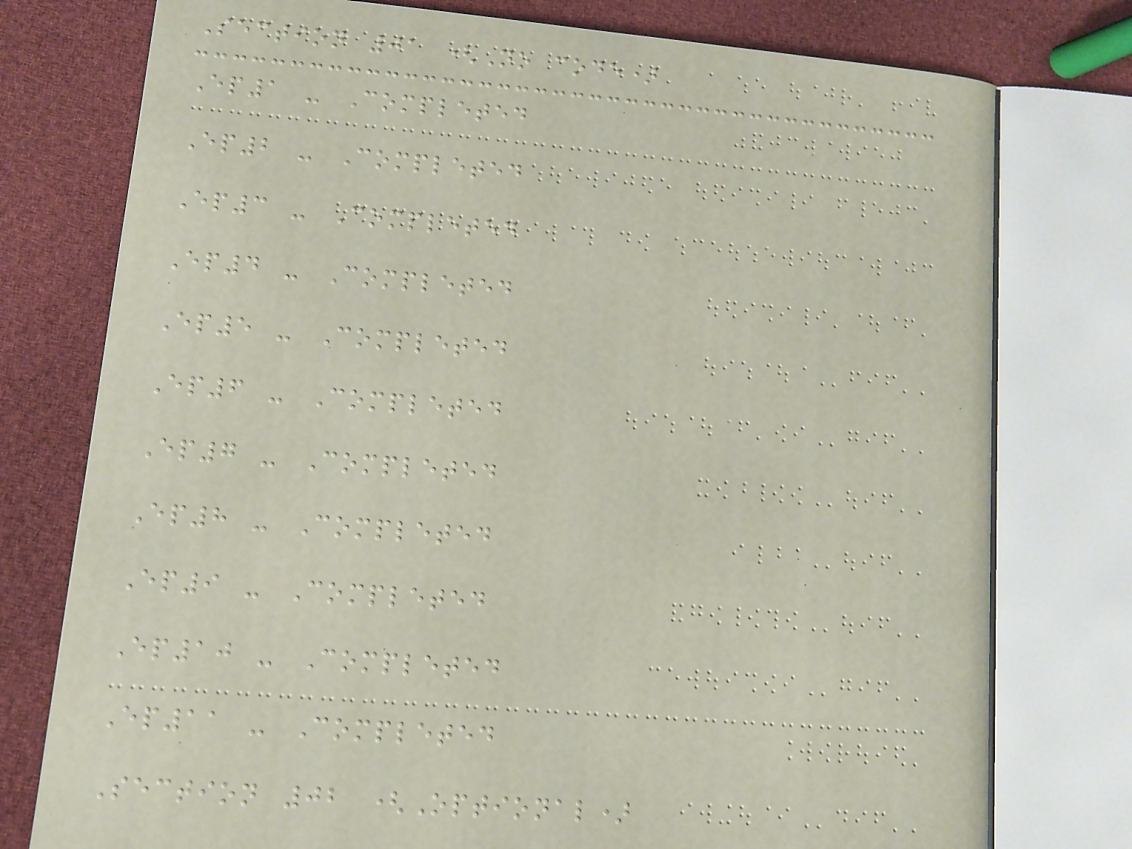Section 01 (No code)
Ep1 - Completed
Ep2 - Completed
Ep3 - Completed
Ep4 - Completed
Ep5 - Completed
Ep6 - Completed
Ep7 - Completed
Ep8 - Completed
Ep9 - Completed
Ep10 - Completed
Ep11 - Completed
Section 02 (Optional)
